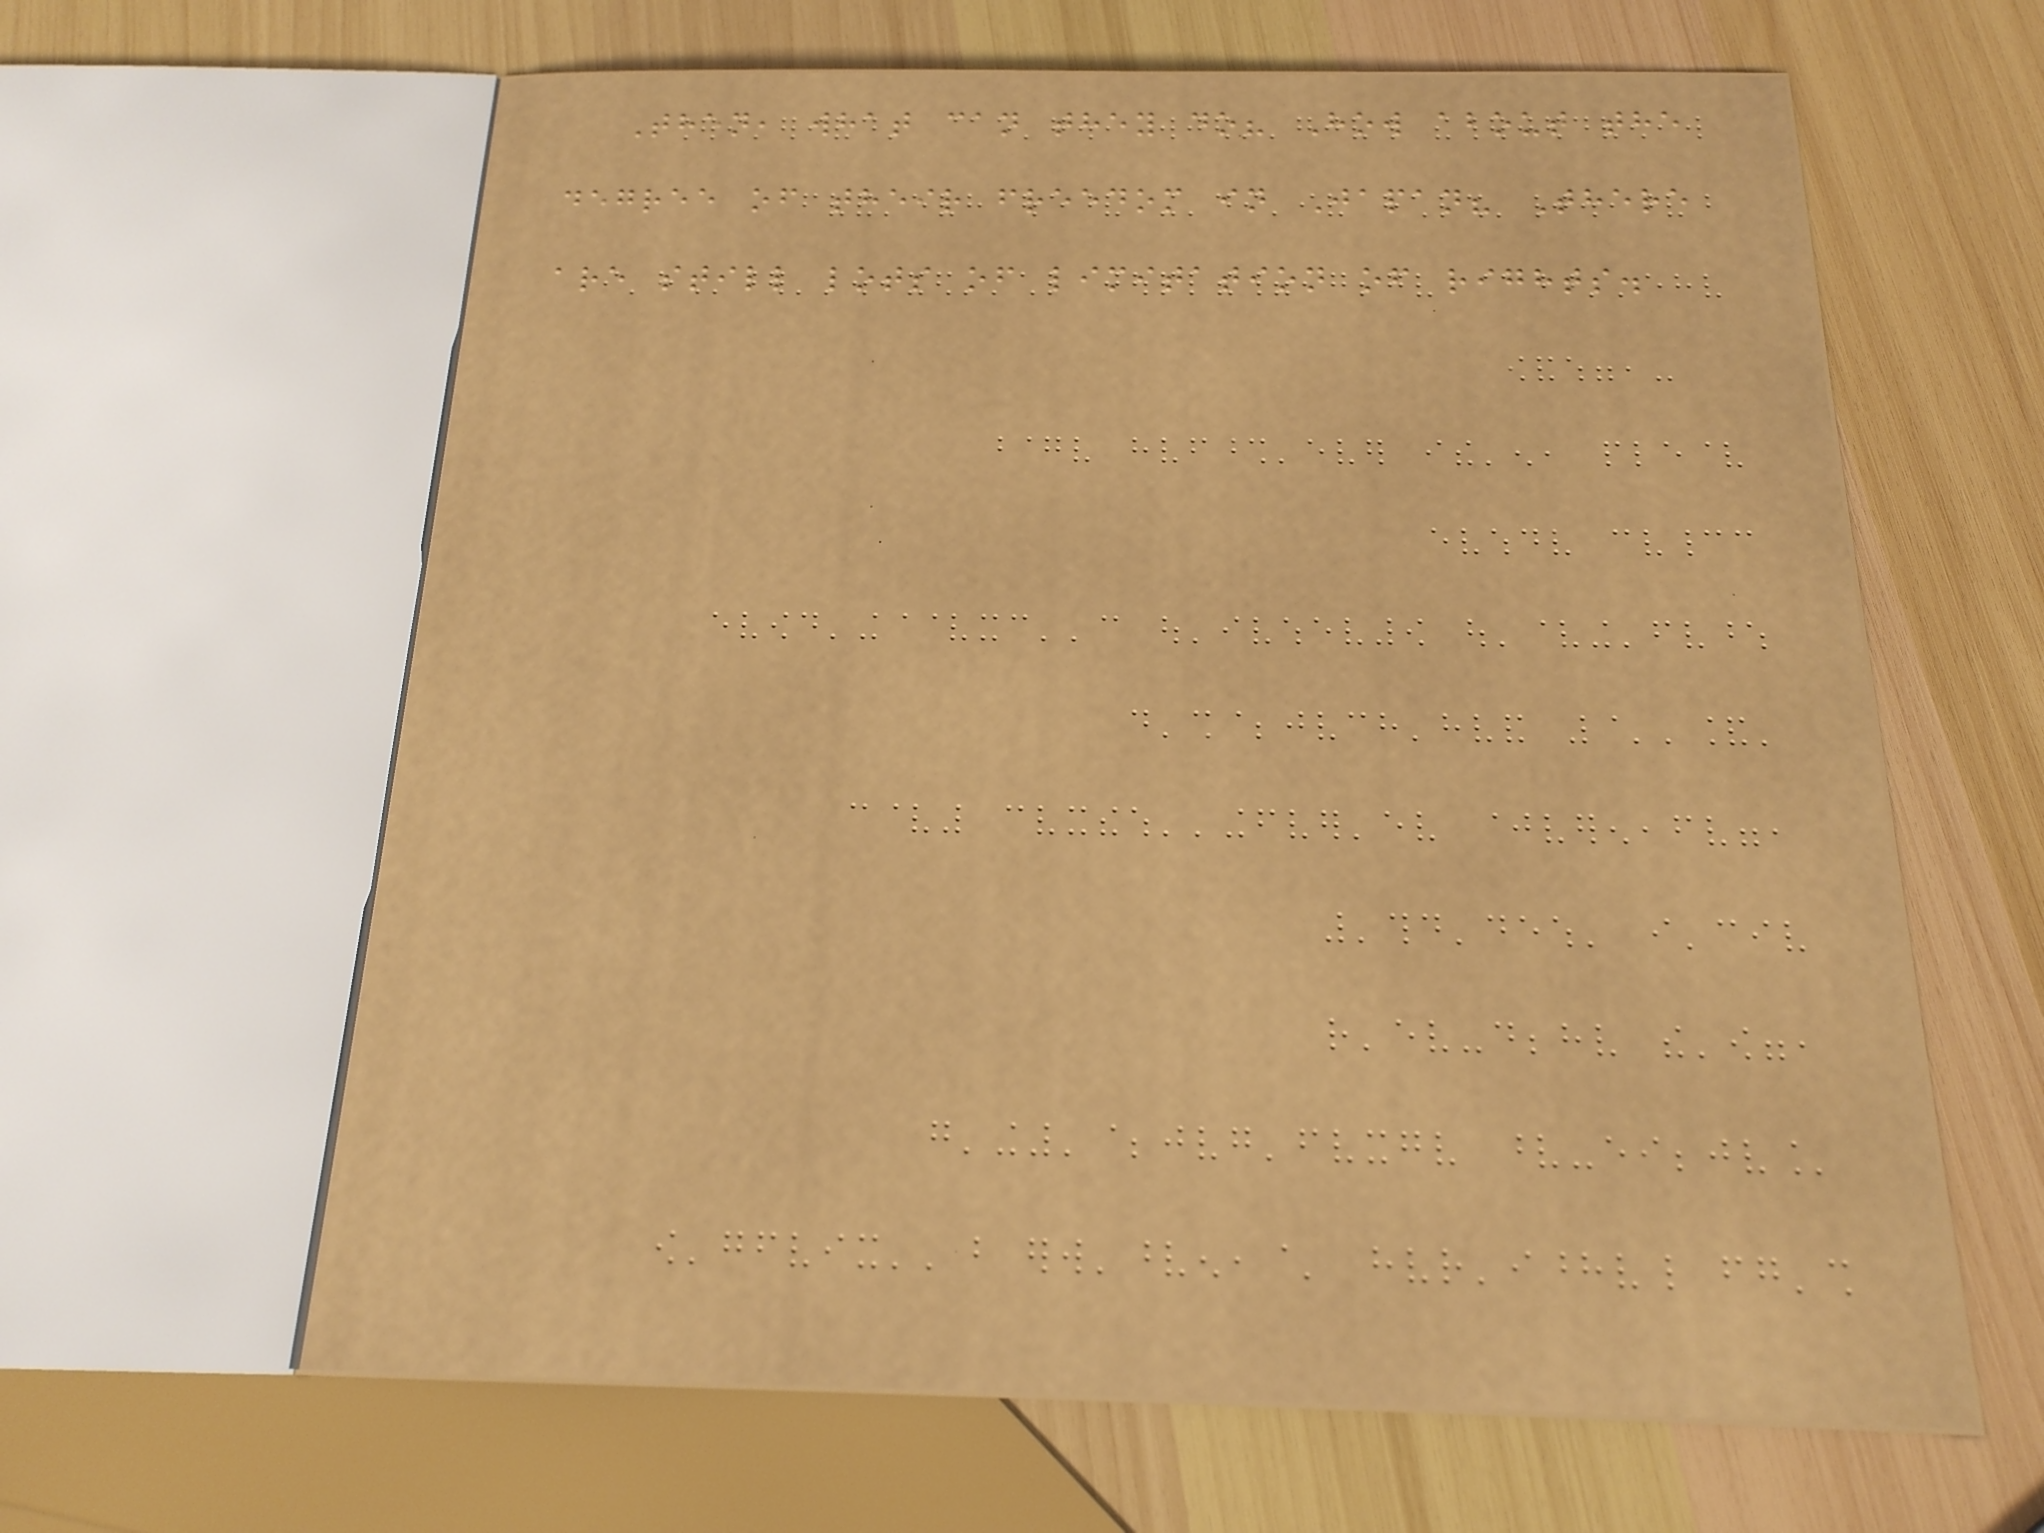Then, what can they do? How about the
degree of their freedom in Japan? There
are still lots of limitation of rights.
